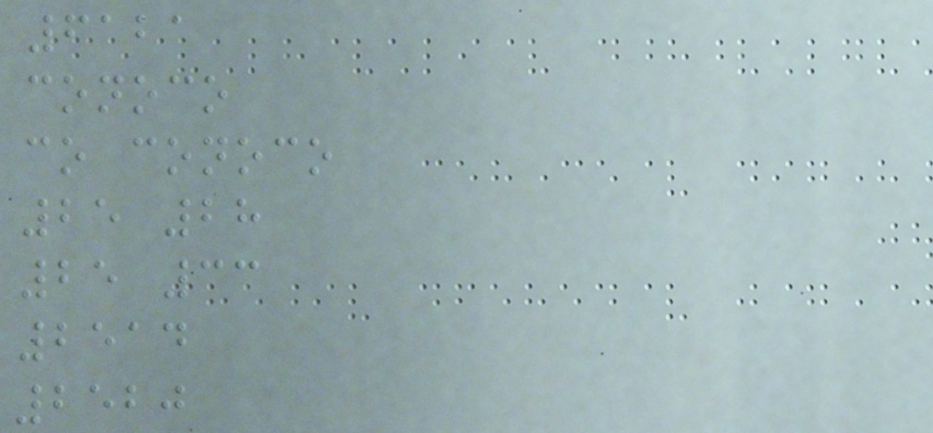6121
conoco
co conoco
25 28
25 33
2514
2520
